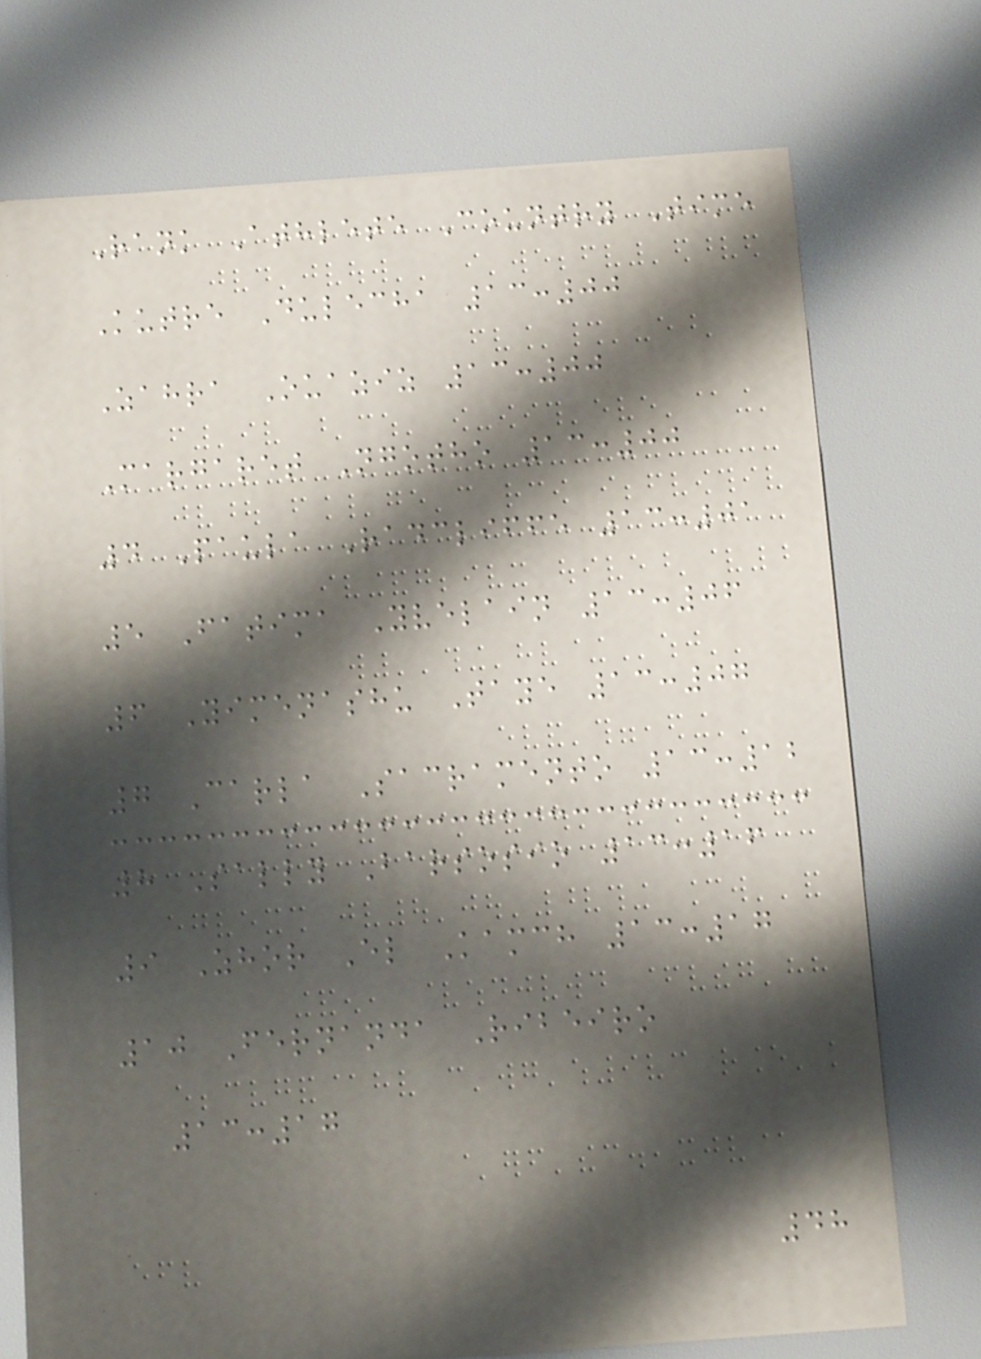Rank Athlete Country Time
Kutre Dulecha 13:00
Zahra Ouaziz 13:00
Margaret Ngotho 13:00
4 Paula Radcliffe 13:01
5 Fatima Yvelain 13:06
6 Yimenashu Taye 13:07
7 Carla Sacramento 13:12
8 Sally Barsosio 13:16
9 Zhor El Kamch 13:17
10 Fernanda Ribeiro
13:17
48
